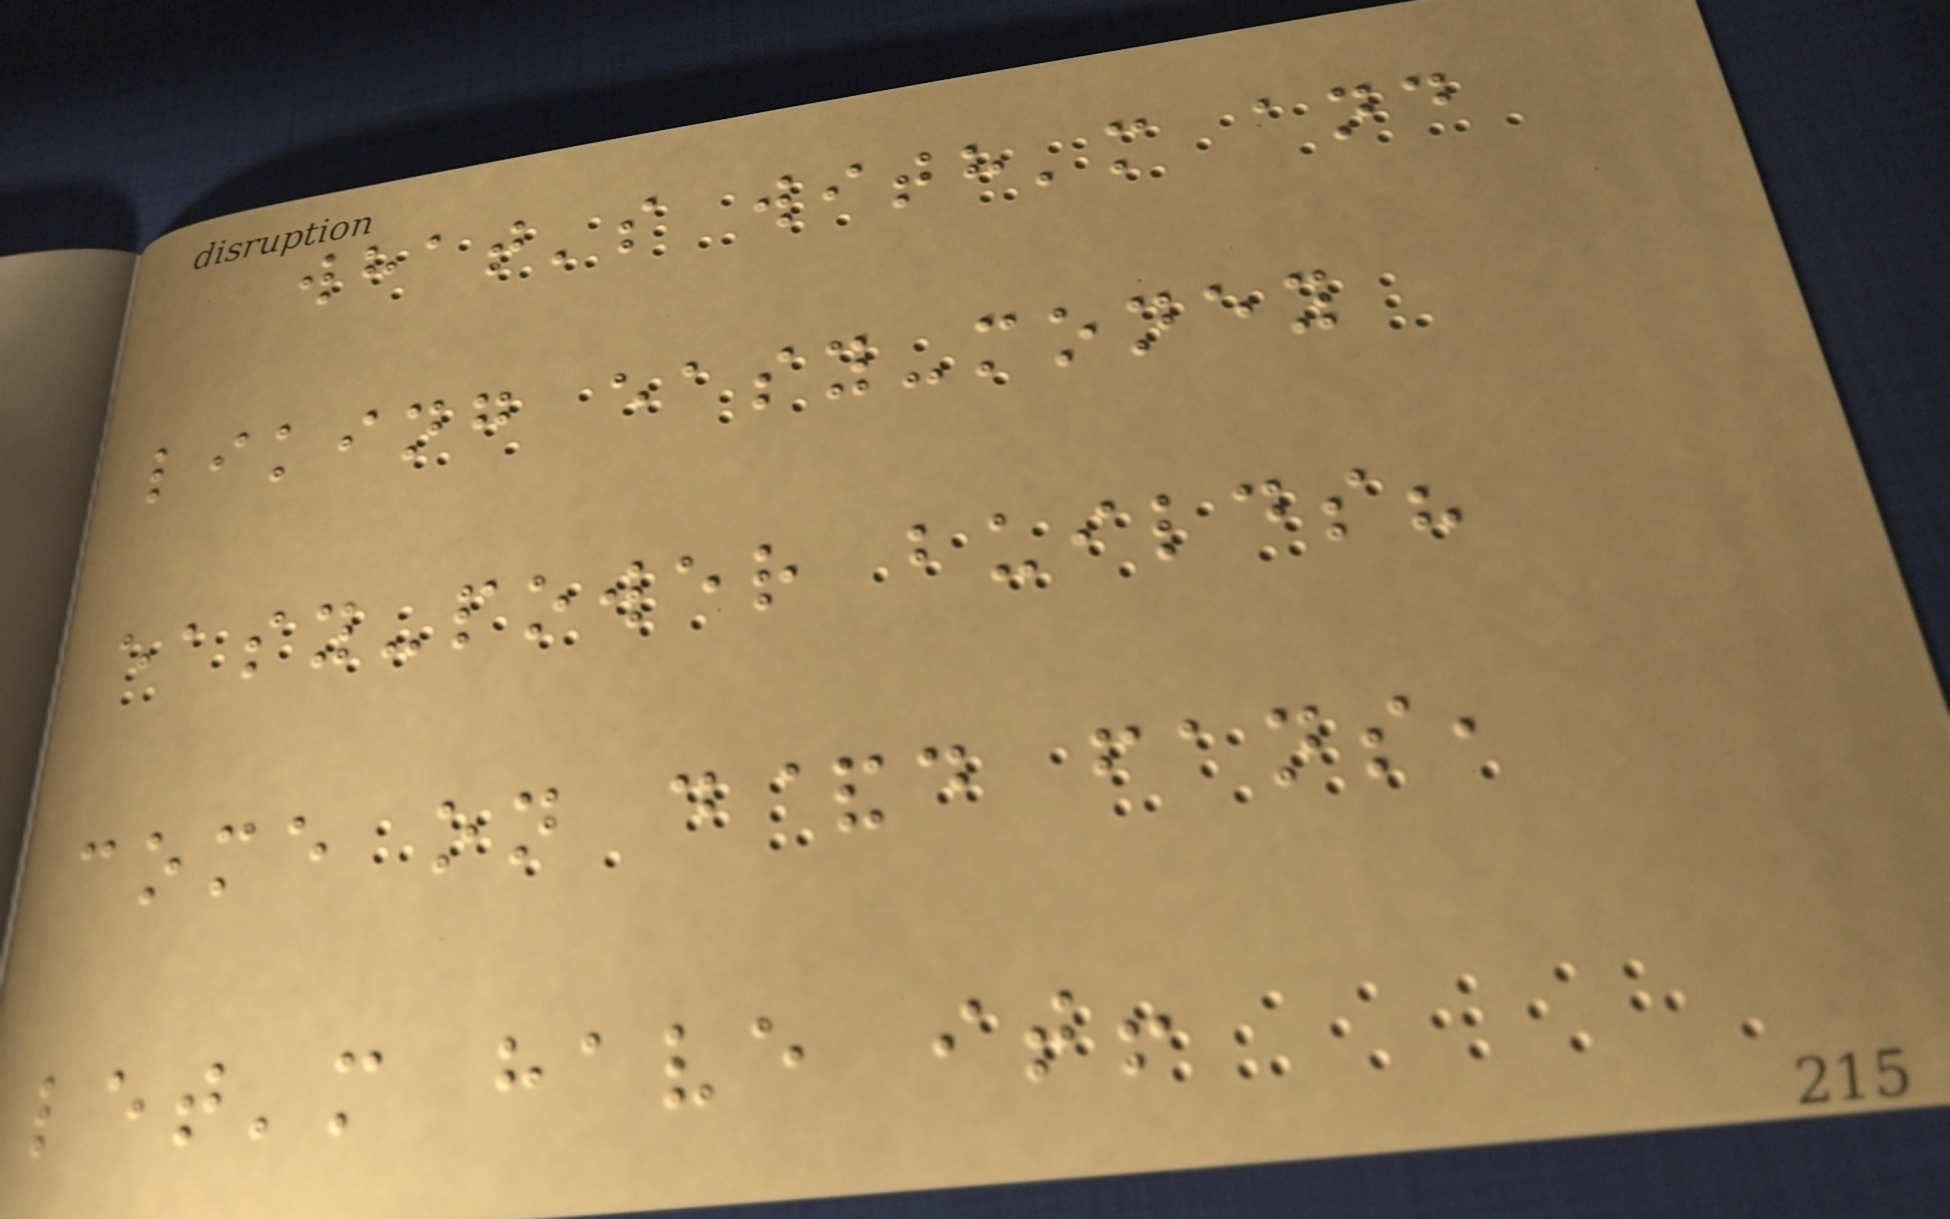what's with'm and
liking easy-money
easy-power builds?
come on d&d fans,
let'm have it!
